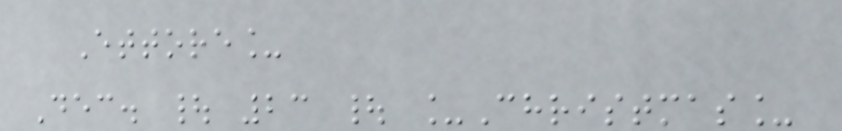Ettore_
Dec. | 23 | _Christmas_
